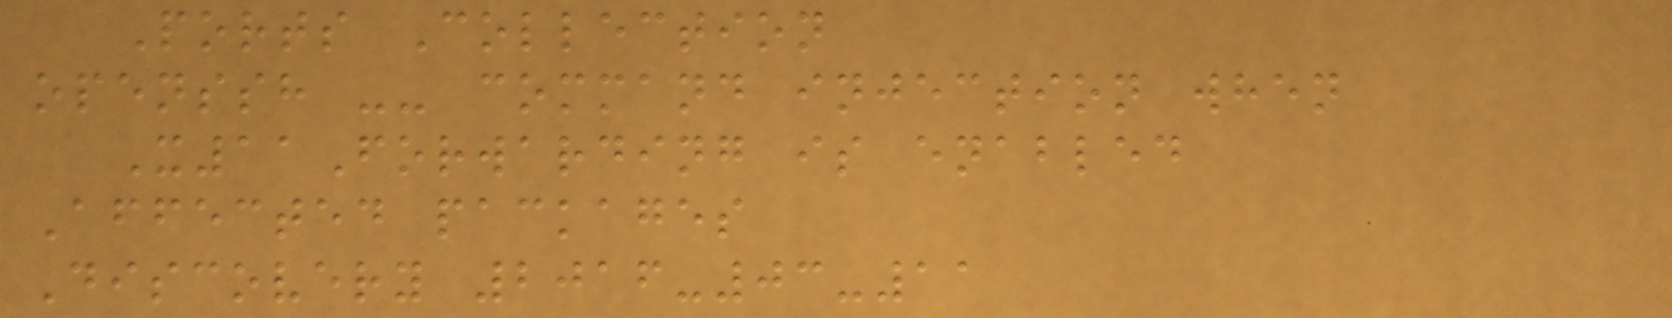Ports Collection
openssh -- command injection when
X11Forwarding is enabled
Affected packages
Discovery 2016-03-11
